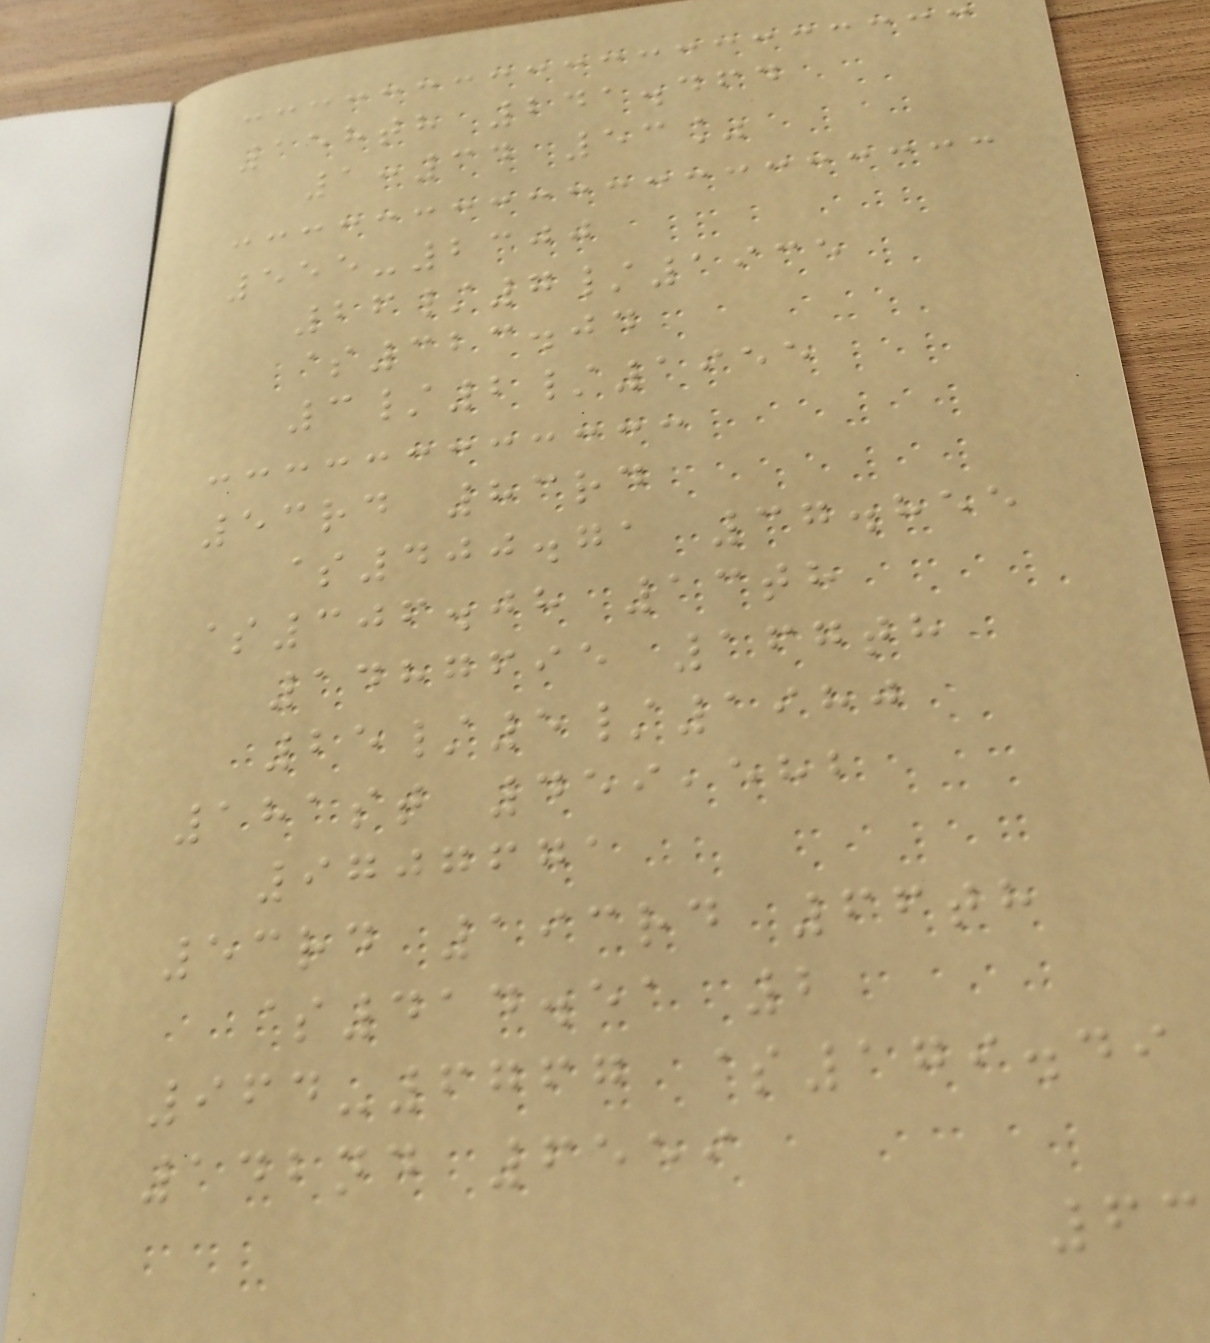158th 241.464
1:34 53%
555-2300
26/7/1935
$323.04
3/2/1955
53rd 83rd
$400.71 37.855
$306.08 13th
1487695 167th
25/5/1980
181st 459,582
9707671
53rd 193rd 66th
$414.51 2
964-6767 $179.49
142nd 6559
63
